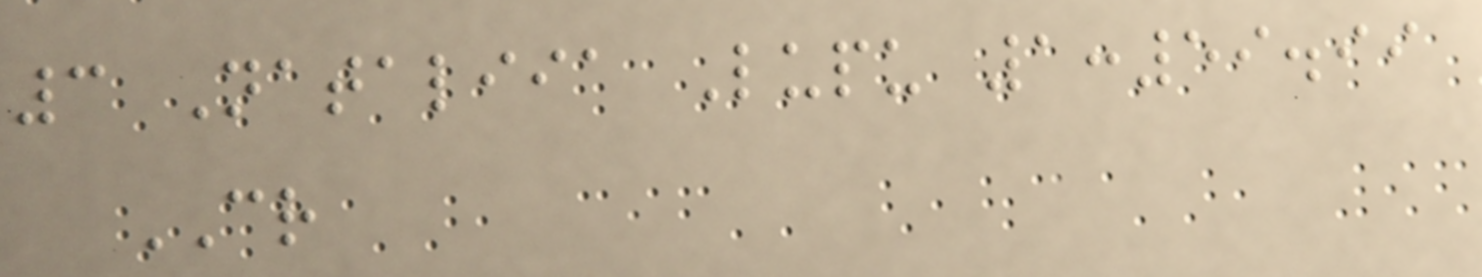3 Nataliia Lupu 1:59.99
CR
